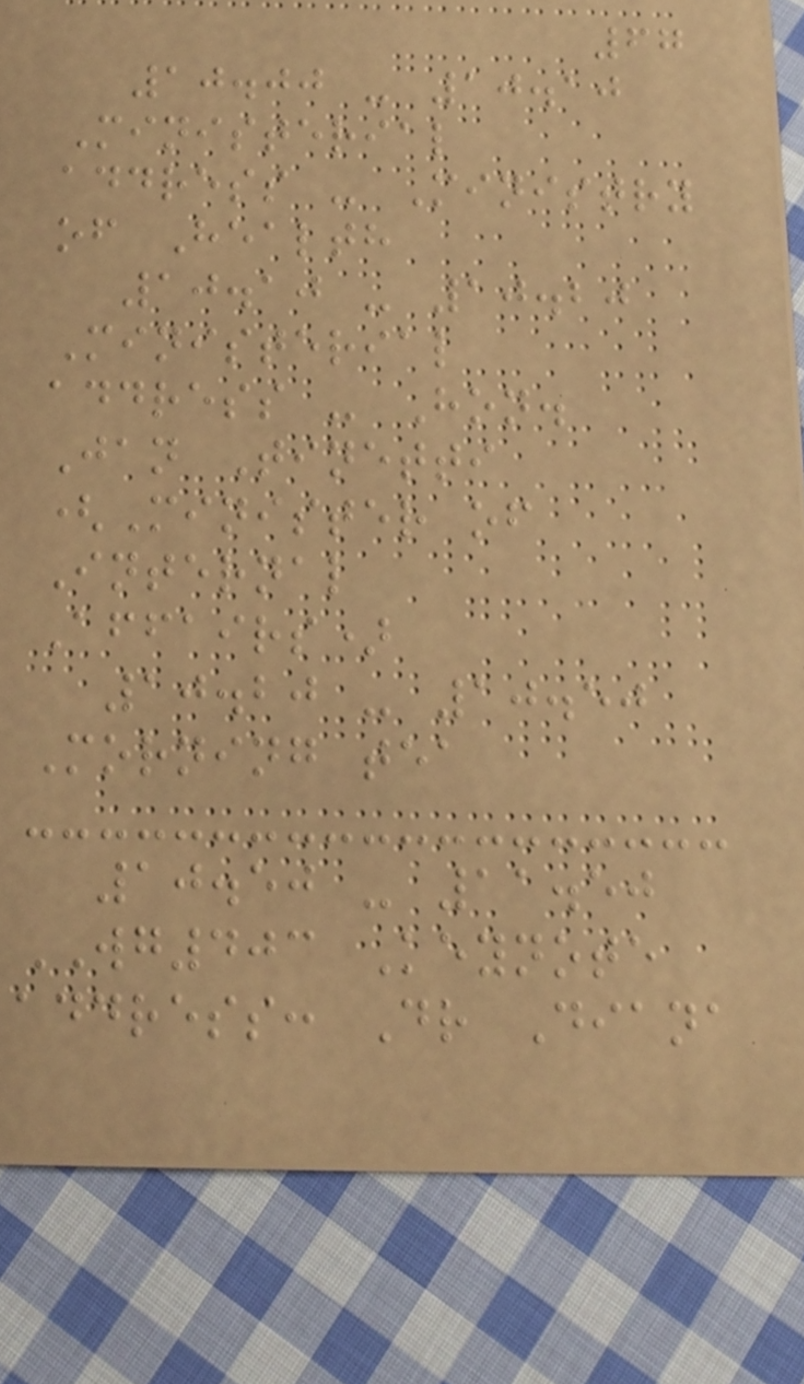67
10.00 - 10.10
Ministerial
address - Ministry
of Health
10.10 - 10.20
Ministerial
address - Hon.
Jan Tinetti
(Minister of
Internal
Affairs)
10.20 - 10.50
Morning tea
10.50 - 11.50
WG403 Keynote
address: Dr Diana
